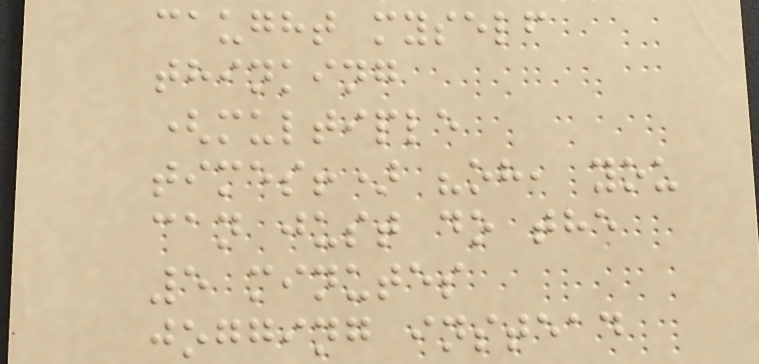caught myself
thinking
(multiple
times!) "oh, you
can just do the
5 minutes
jogging instead
